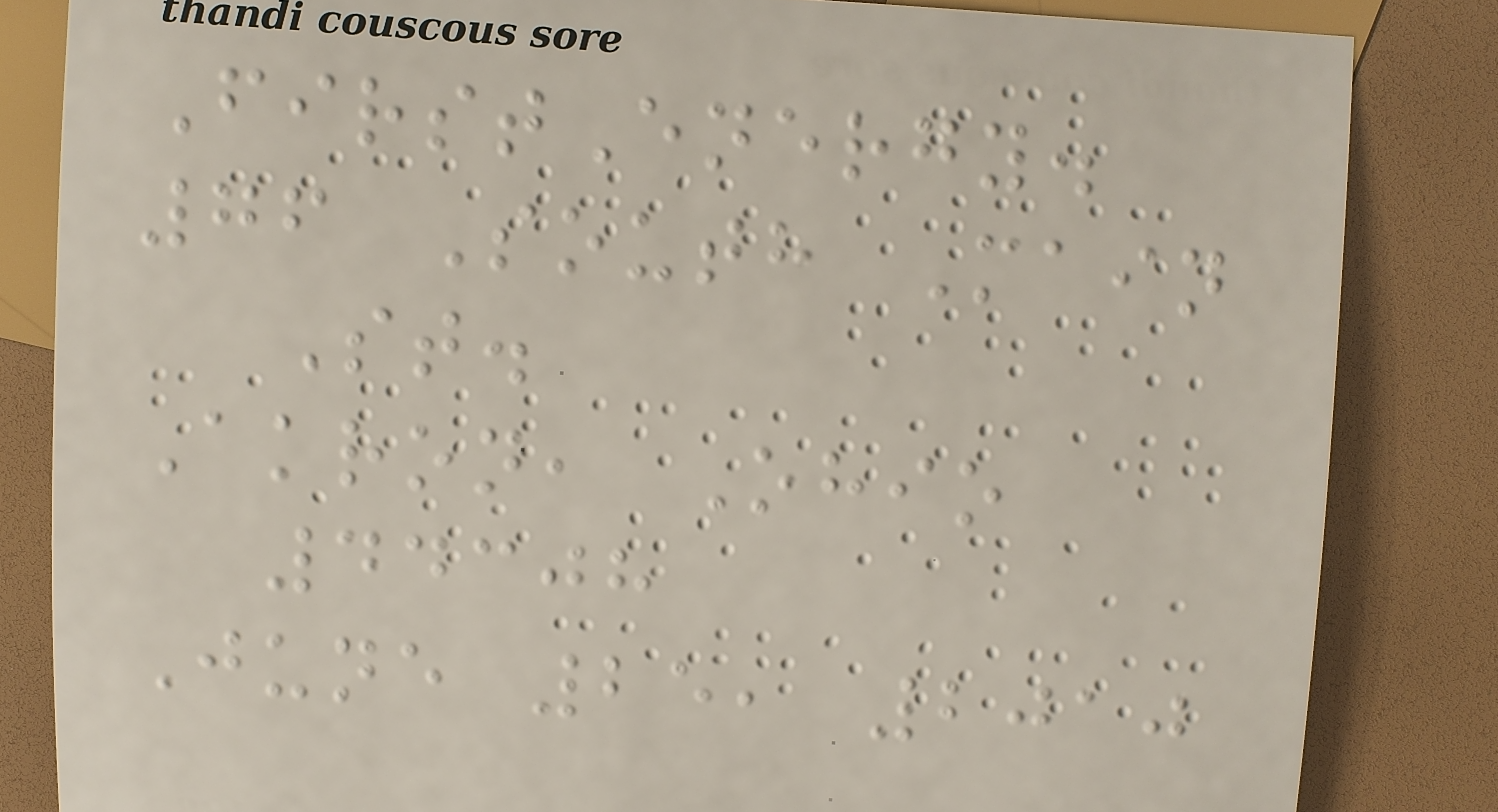FirstEnergy.
76 South Main
St.
Akron, Ohio
44308
June 25, 2010
